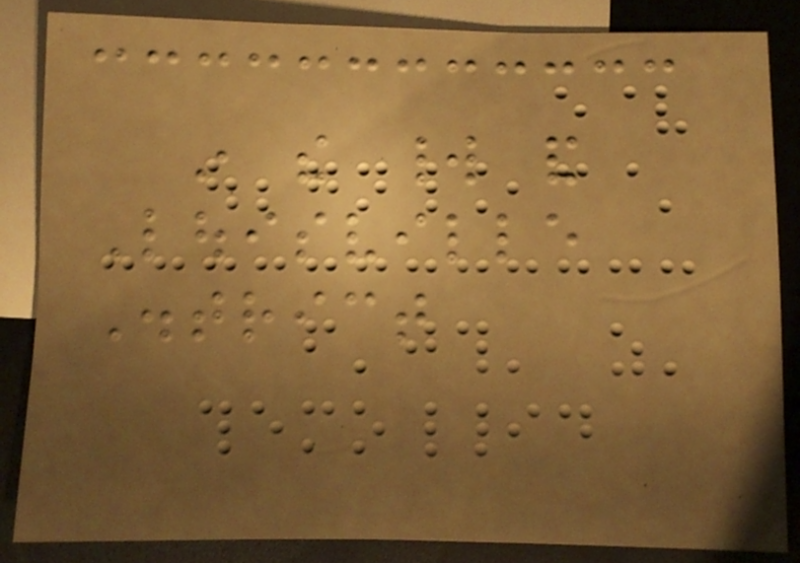in the world and
Louisville
District
